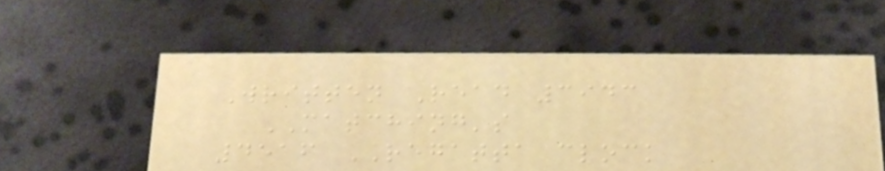Written Read 3943
MATCHING's
4516 REGATTA clock
